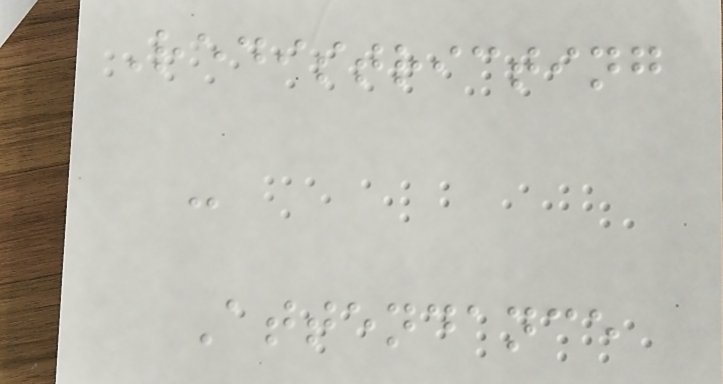Redistricting
-
Attendance
